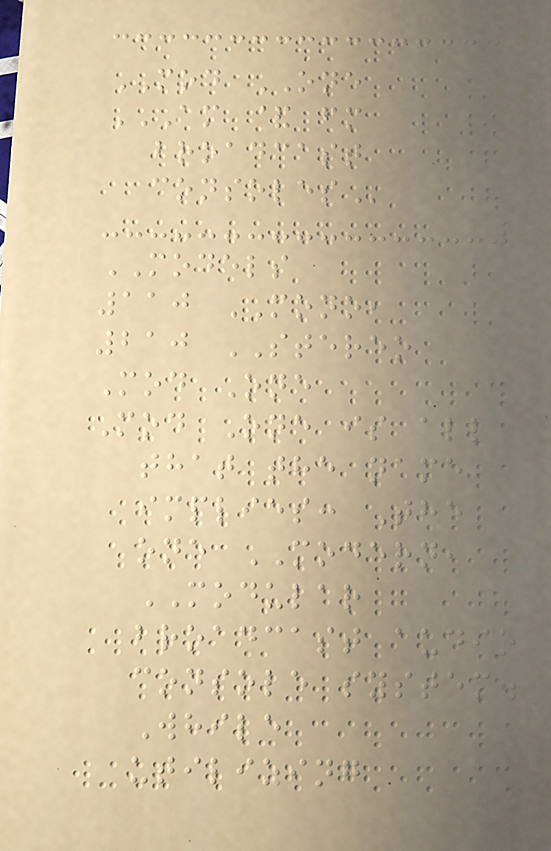MOD ONE
AM & FM
BROADCAST
CONSOLES
MODELS
110 MONO,
210 STEREO
Mod One
Mod One is all
that the name
implies: The
one MODERN,
MODULAR
broadcast audio
console system.
While
utilizing
